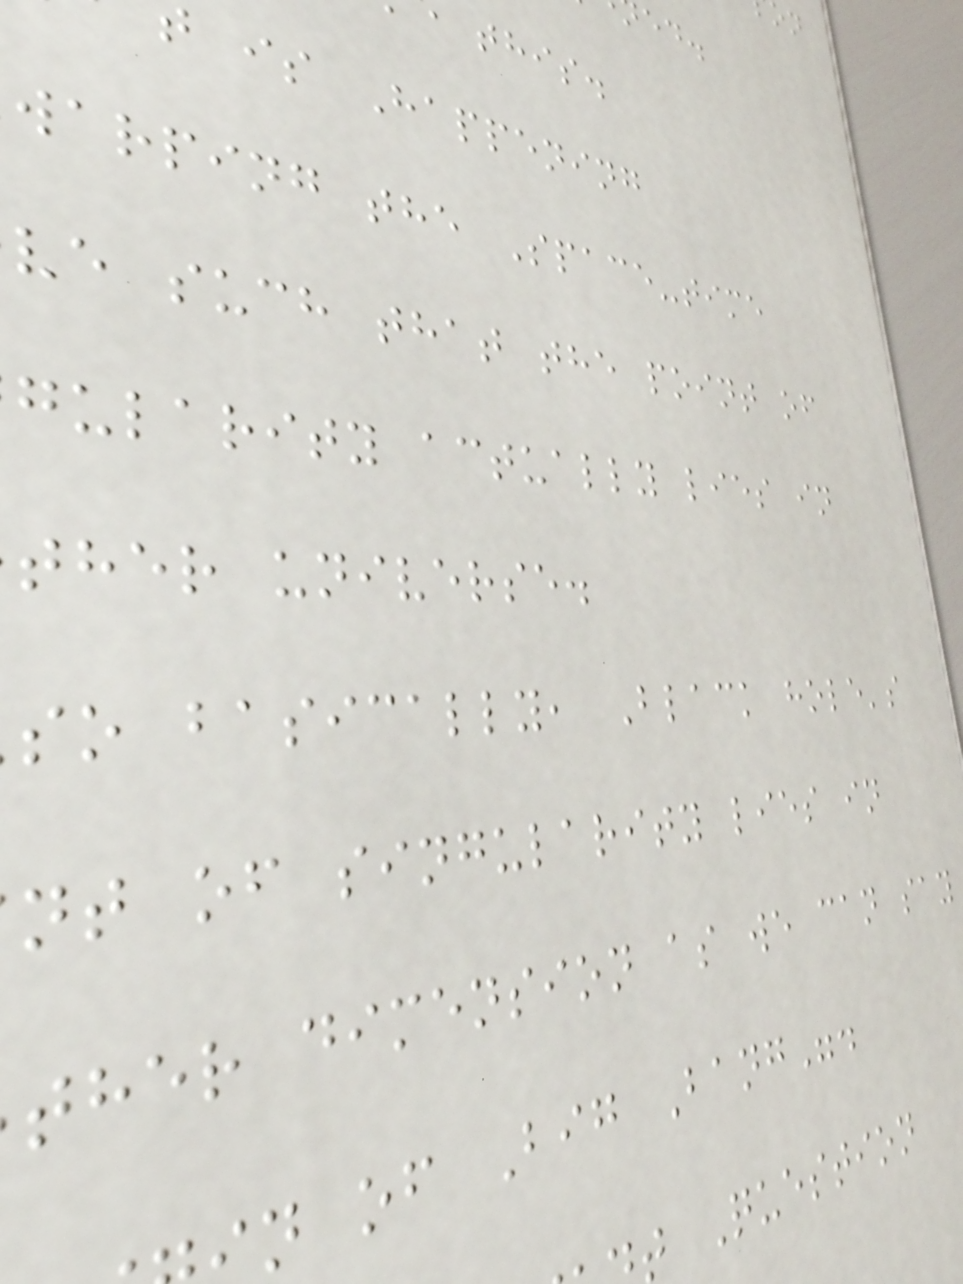this.
is Happening
warping the Space-time
ve such that the point of
gularity actually lies in
ther universe.
so basically, Black hole's
nt of singularity lies in
ther dimension as we can say
n of Big Bang".
t Question
